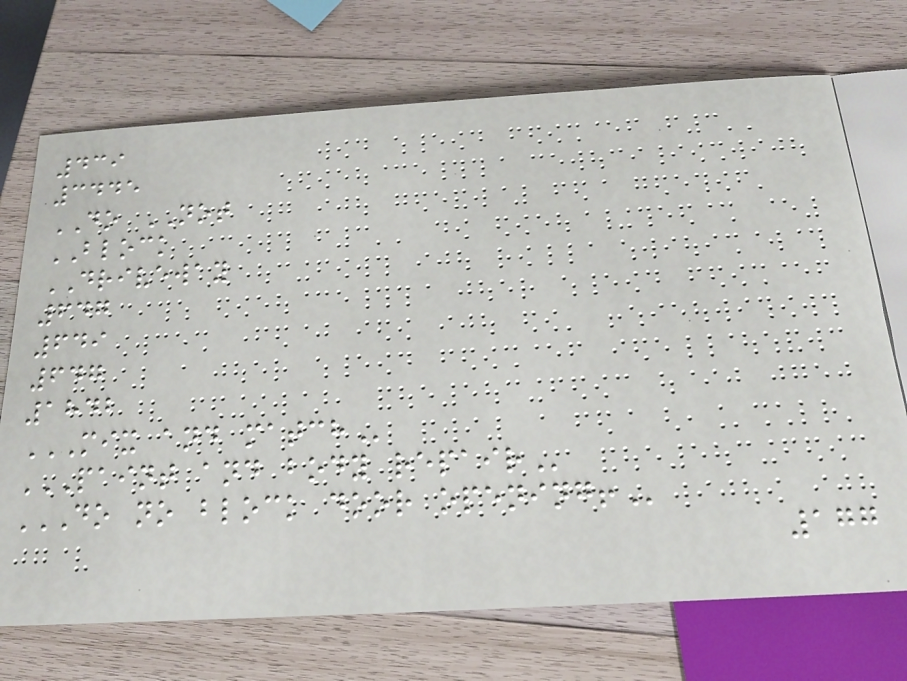439
3445
DO NOT
BLOCK
DRIVEWAY
647
649
647
1842
MIX AND MATCH
PAINT AND BODY REPAIR
DO NO BLOCK DOOR OPENING!
177
